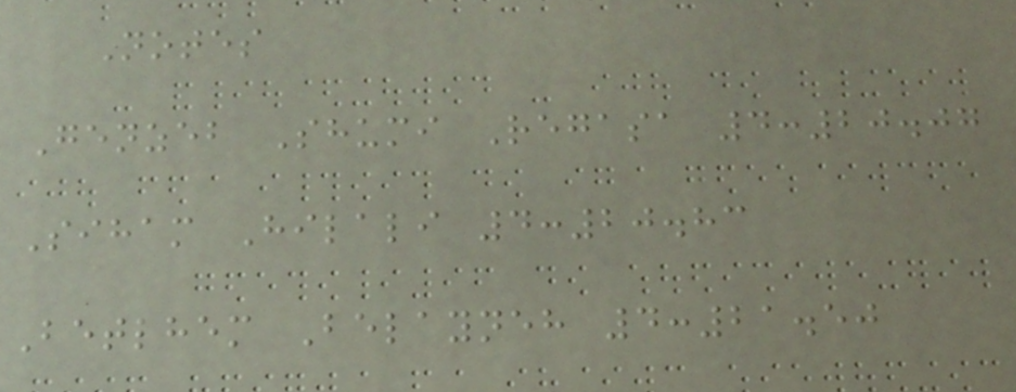Notes
Genzeb Shumi Regasa 4:20.07
Siham Hilali 4:20.83
Betlhem Belayneh 4:21.50
